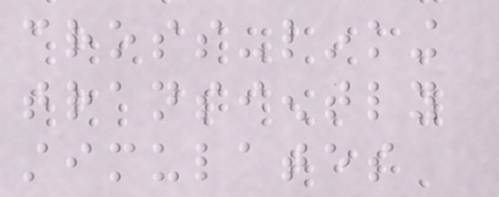cross-linking
transiently
stimulates
